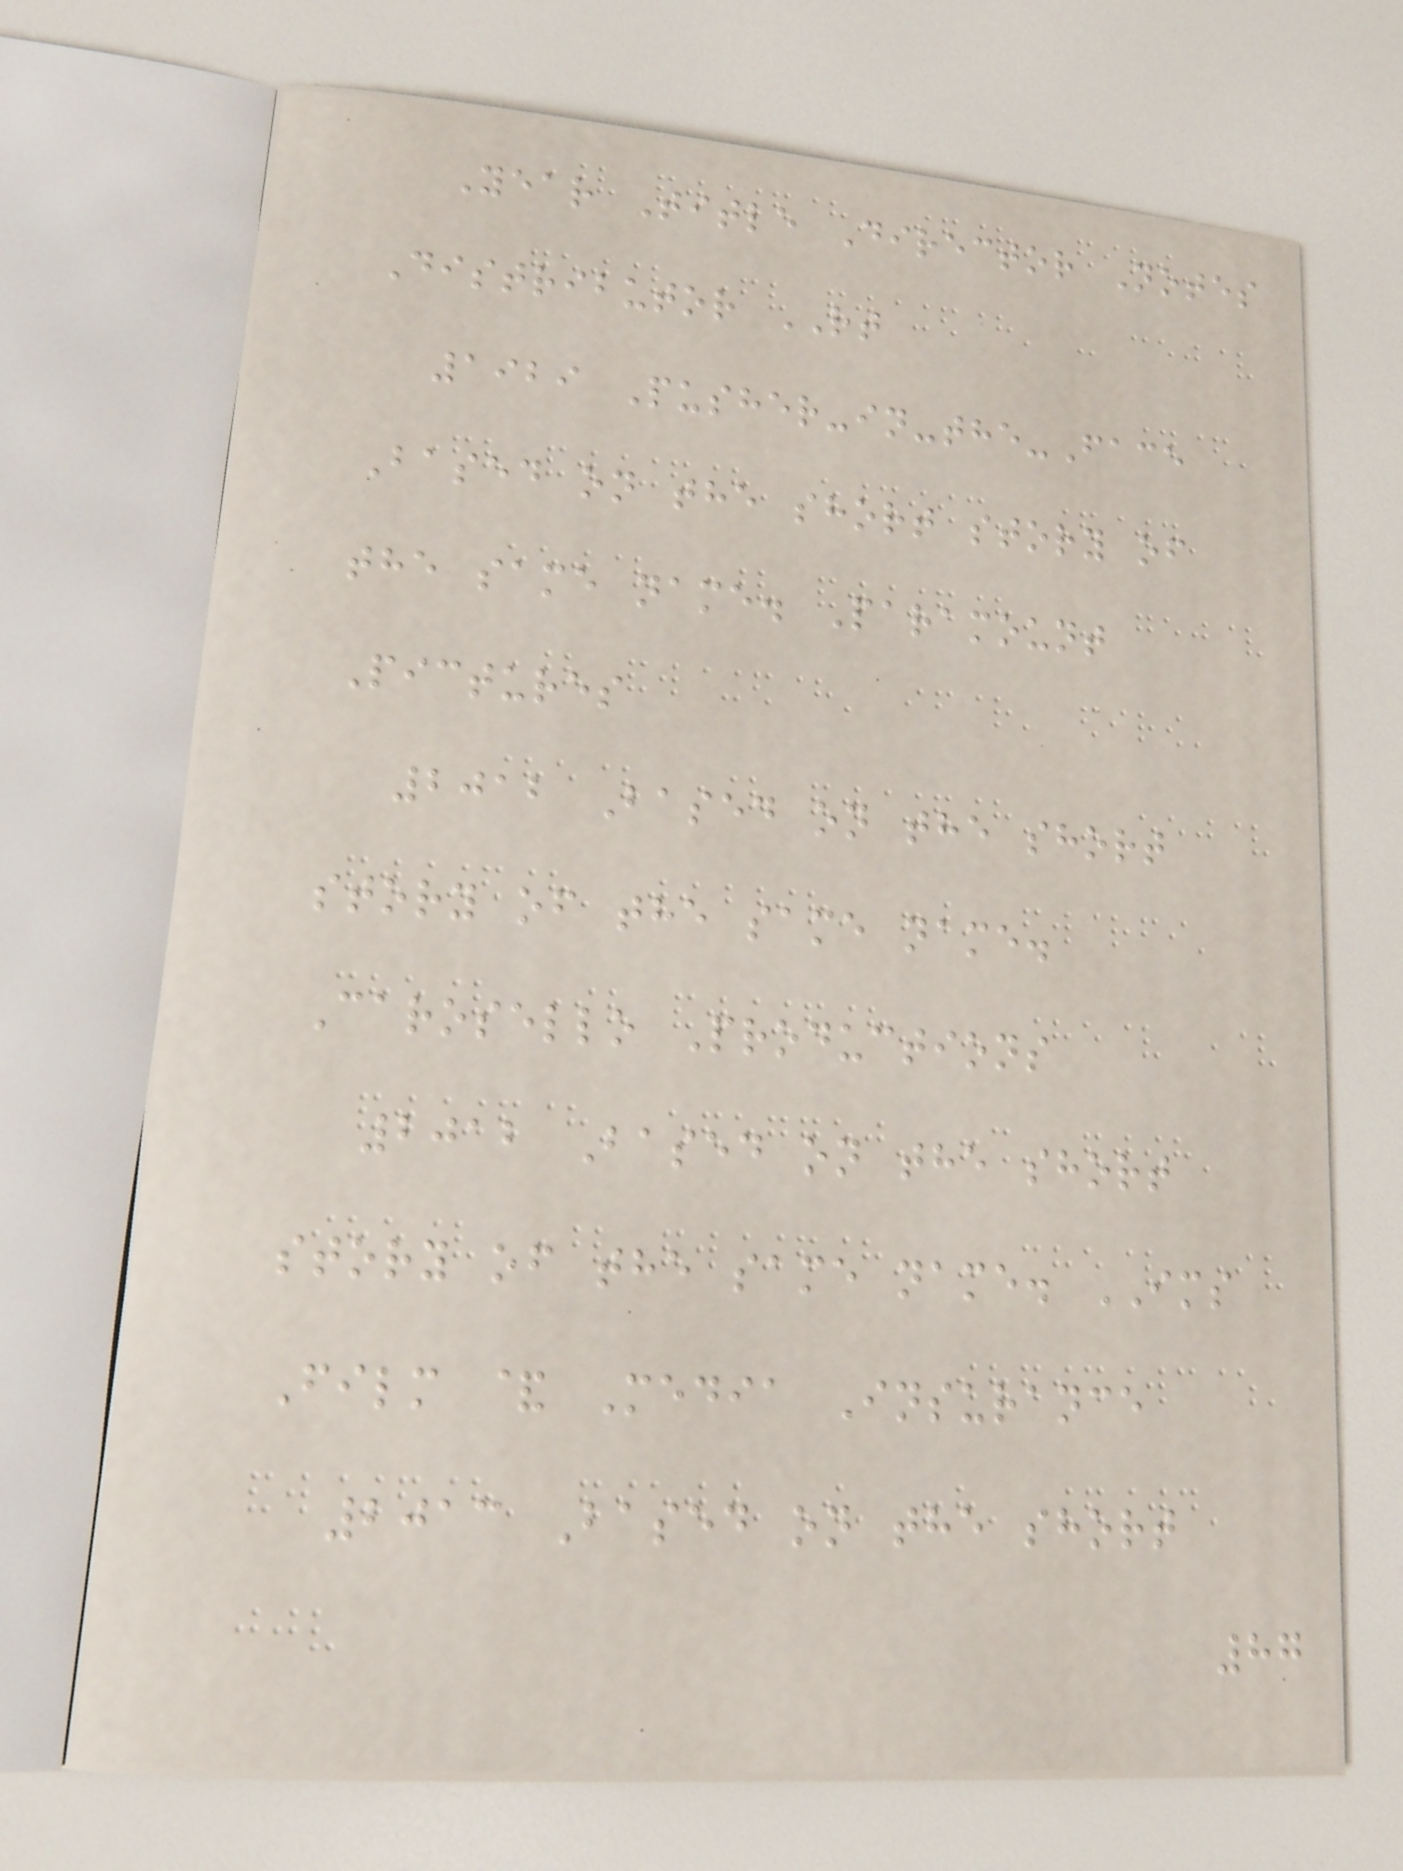Year Title Director Notes
Distributor RT
1929 Pusher-in-the-Face
Based on the short story of
the same name. Paramount
Pictures
2012 Based on the short
story of the same name.
Carosello Productions
2012 Based on the short
story of the same name. IMS
Film & Media Insurance
2013 Based on the short
87
